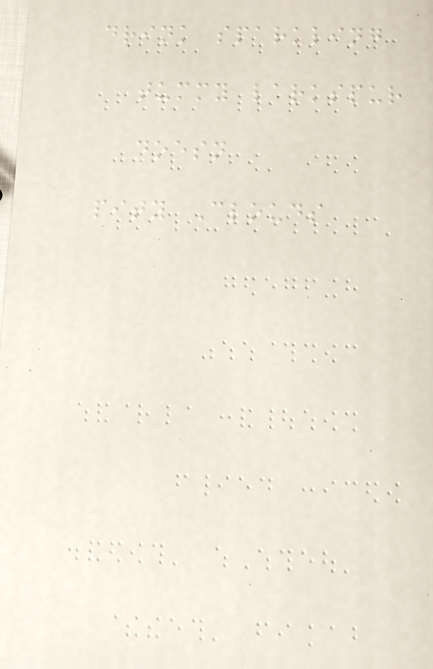drink sparkling
tummy larkspur
doesn
pity Clouds
